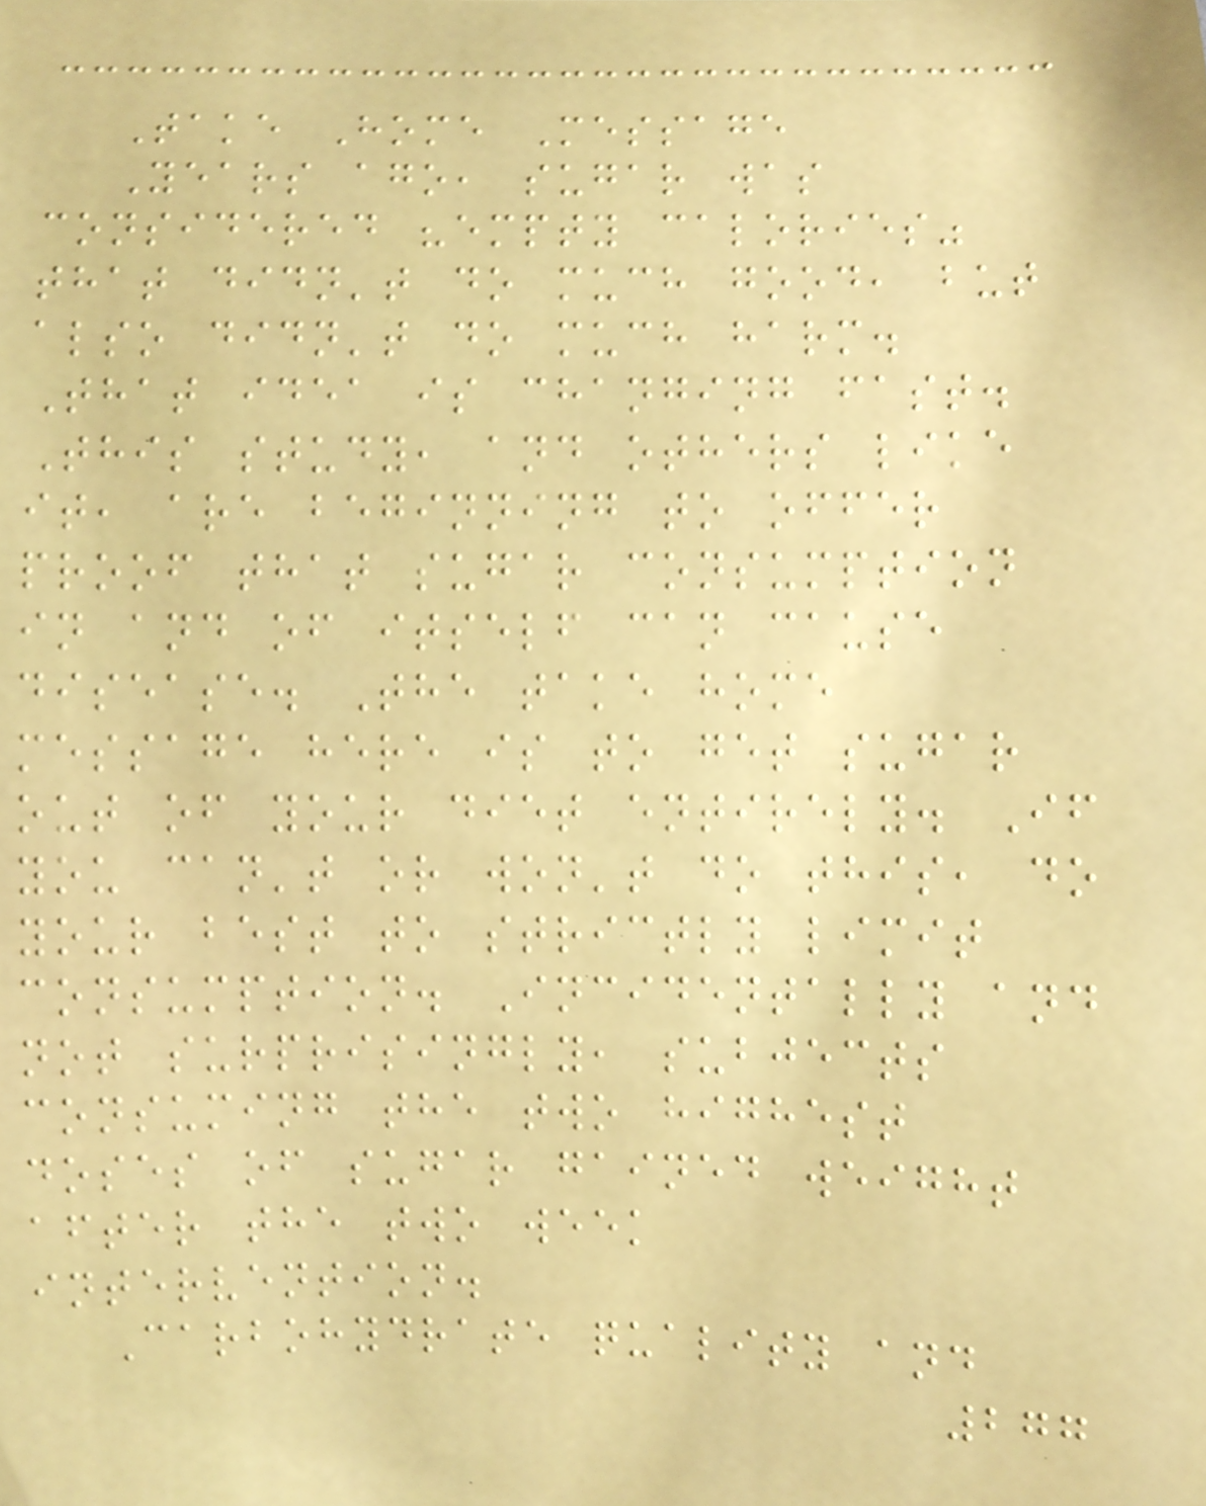Take Home Message
Years ago, sugar was
considered "empty calories"
that didn't do much good, but
also didn't do much harm.
That idea is changing fast.
This study, and others like
it, are beginning to offer
proof that sugar consumption
in and of itself can cause
disease. The take home
message here is to get sugar
out of your diet entirely. If
you can't or won't do this, do
your best to strictly limit
consumption. Incidentally and
not surprisingly, subjects
consuming the two highest
doses of sugar gained weight
after the two week
intervention.
Carbohydrate quality and
277
